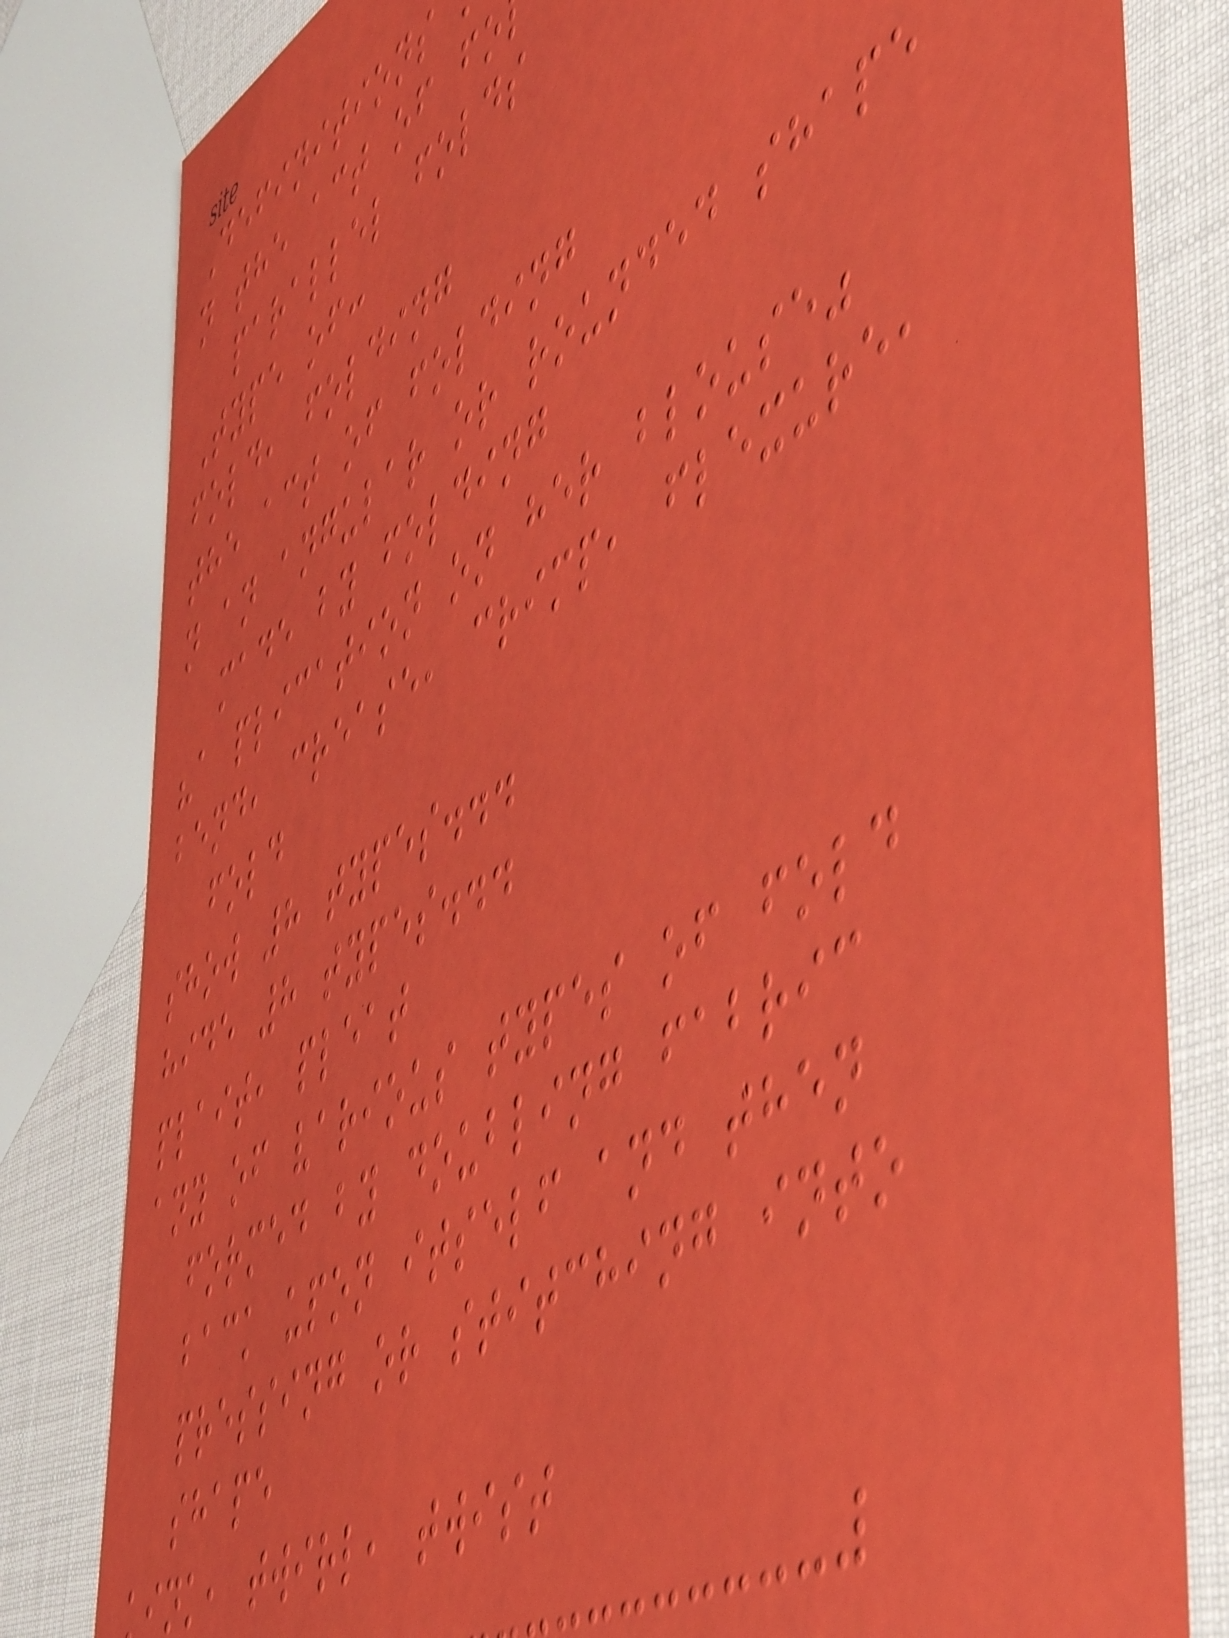Definitions
n the act of fo
parallel folds
Type of:
fold, folding
the act of folding
n an angular or rounded shape
made by folding
"a plication on her blouse"
bend, crease, crimp, flexure,
fold
show 8 types...
hide 8 types...
plait, pleat
any of various types of fold
formed by doubling fabric
back upon itself and then
pressing or stitching into
shape
ink, twirl, twist
